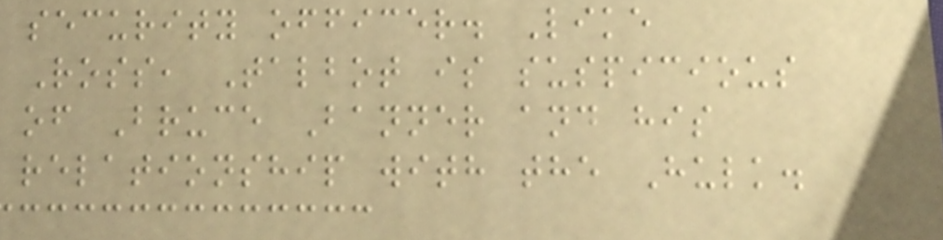security officer. Like
Ross, Talbot is suspicious
of Bruce Banner and his
relationship with the Hulk.
